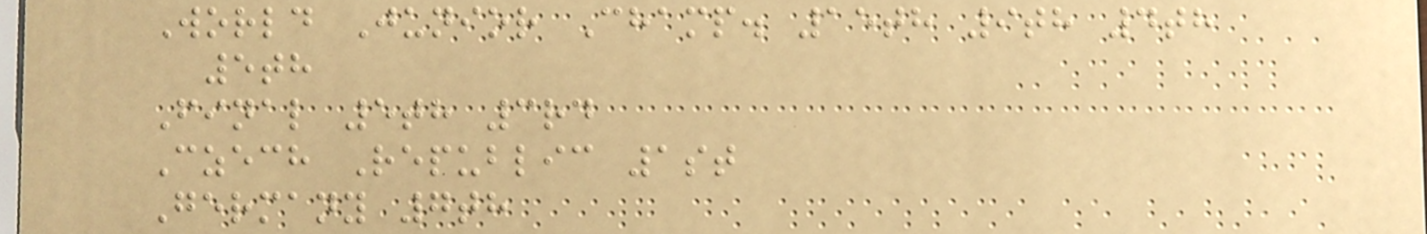World Junior Champ. 15th 9th 4th
5th
Final 5th 3rd
Czech Republic 1st
Germany 7th
